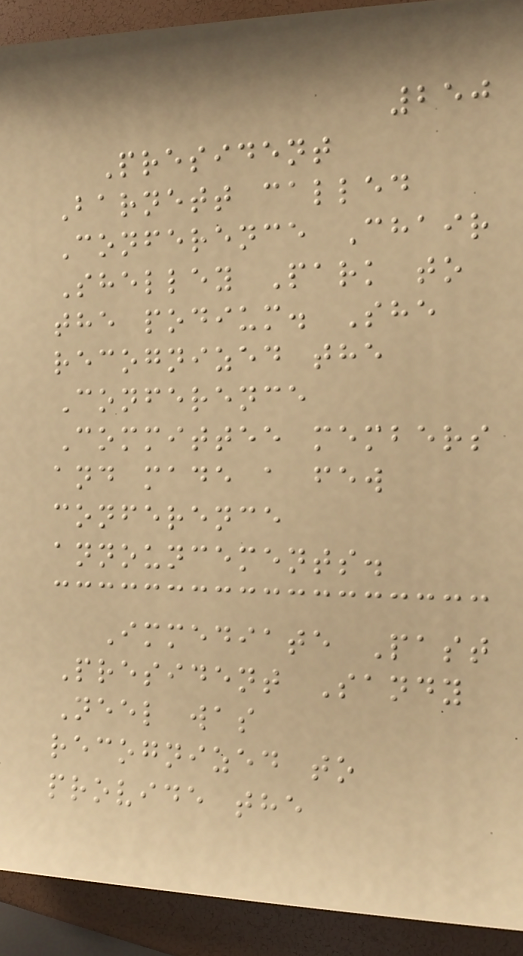250
President
Barnett called
Conference Chair
Shelley Park to
the podium. She
recognized the
Conference
Committee members
and made a few
conference
announcements.
Immediate Past
President Sandy
Neel was
recognized to
provide the
